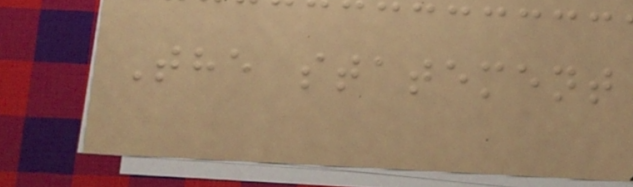The statement
